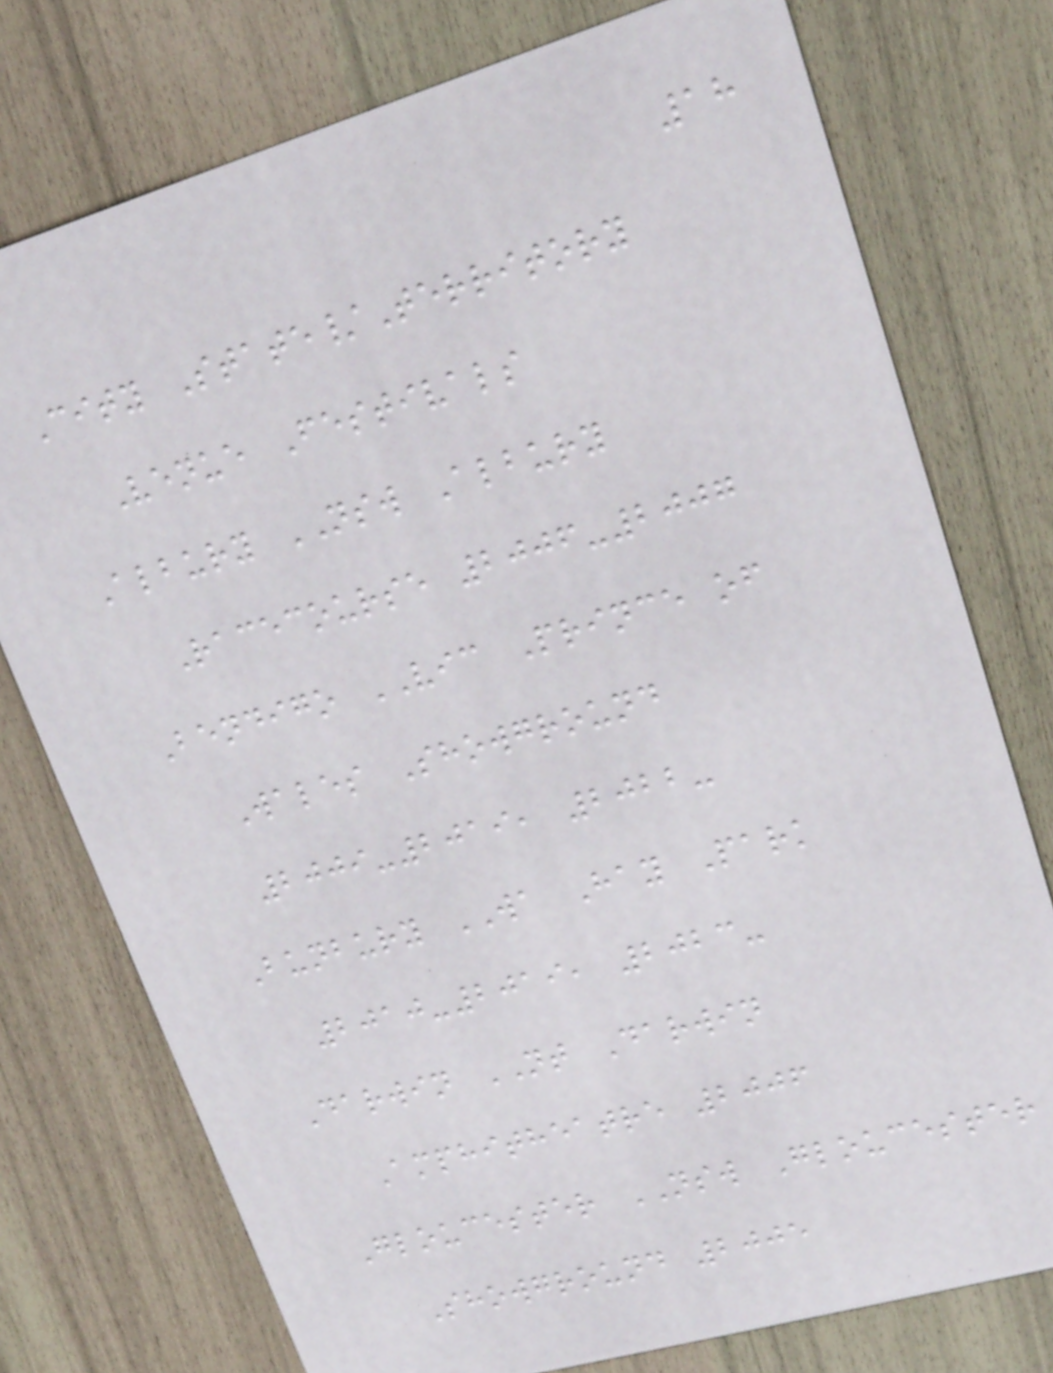18
City State/Territory
Venue Festivals
Albury NSW Albury
Racecourse 2006-2007
Bendigo VIC Prince of
Wales Showground
2009-2019, 2022-
Bunbury WA Hay Park
2010-2019, 2023-
Darwin NT Darwin
Amphitheatre 2006
Gloucester NSW Gloucester
Showground 2005
